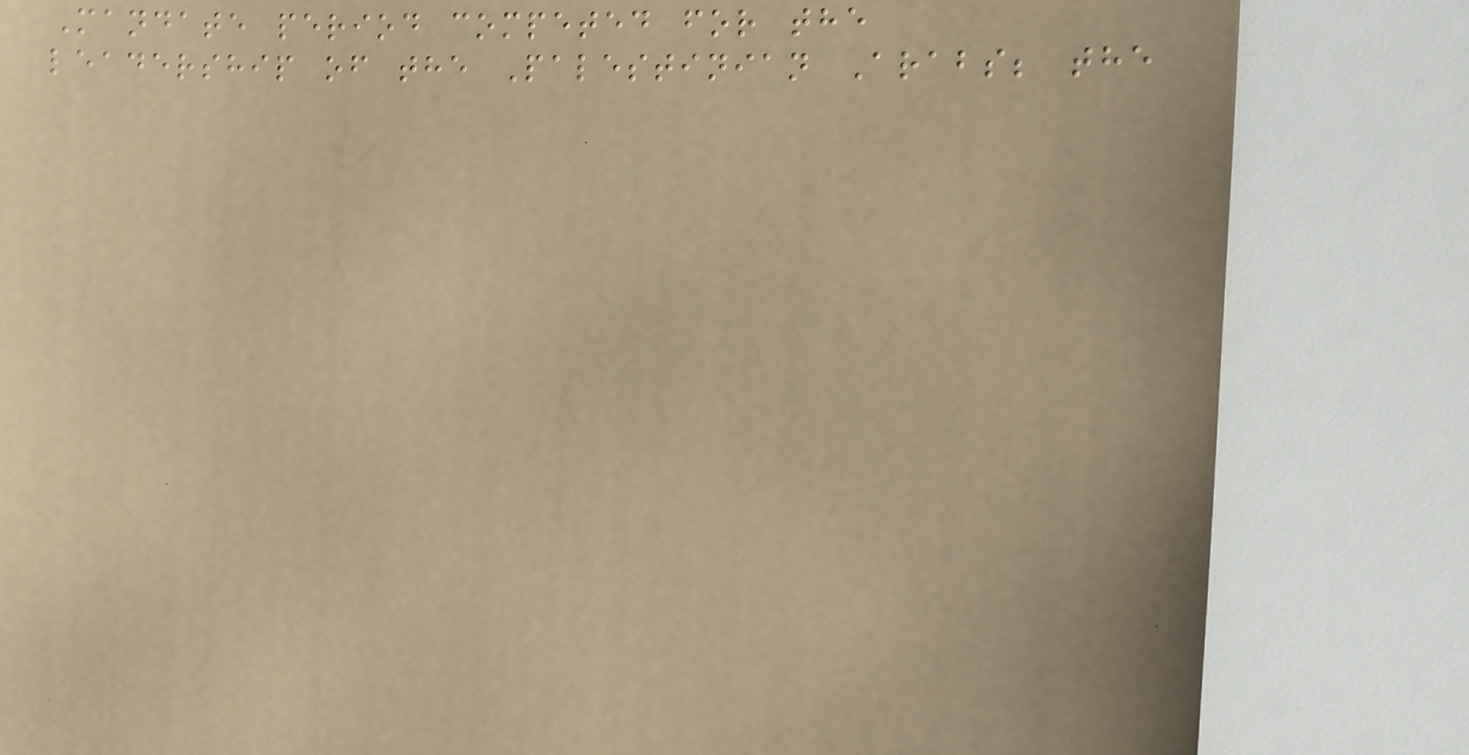Mandate period competed for the
leadership of the Palestinian Arabs; the
